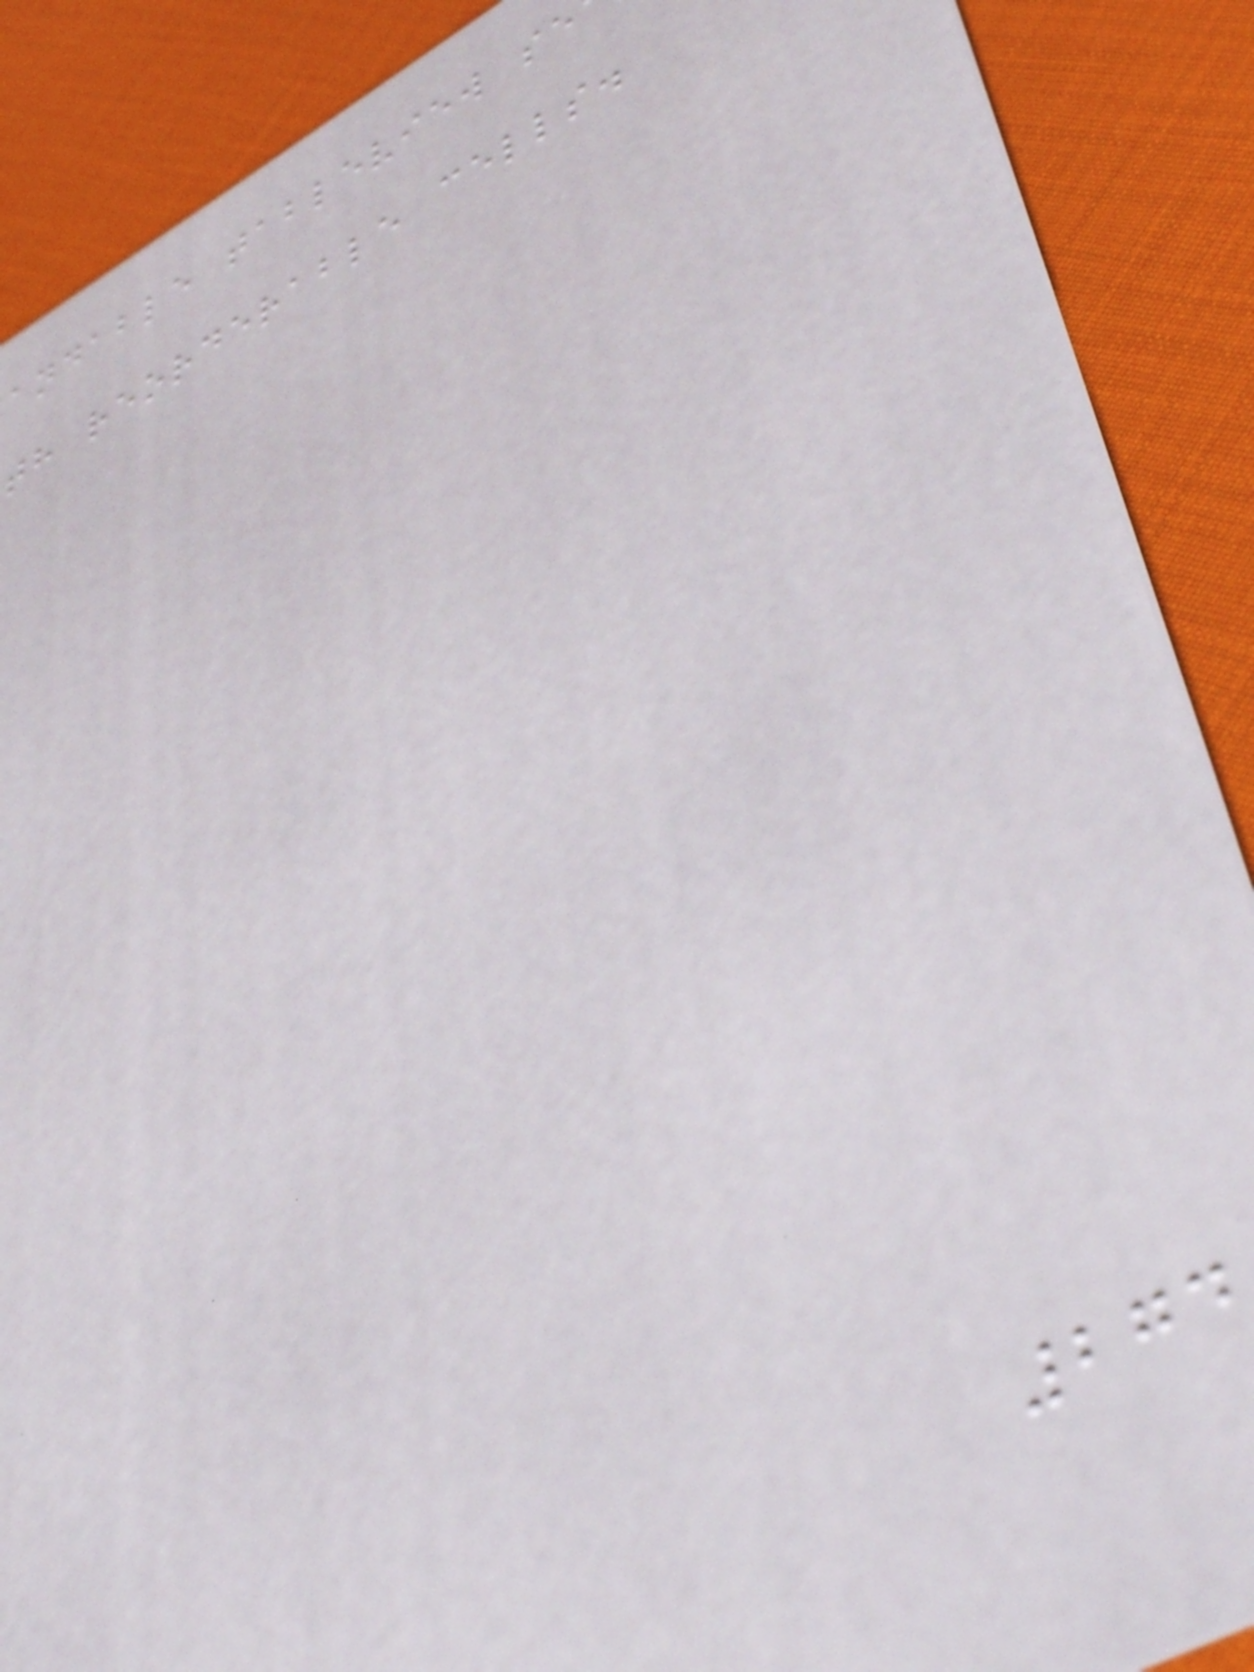andable tableview se
th reorderable cells.
274
